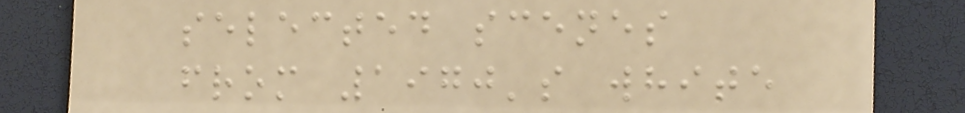selected scenes
from 1970's white
